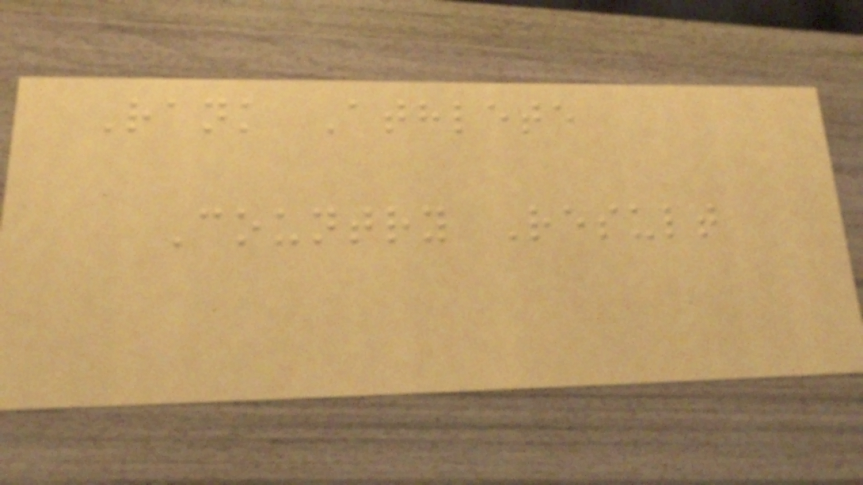Rank Athlete
Country Result
